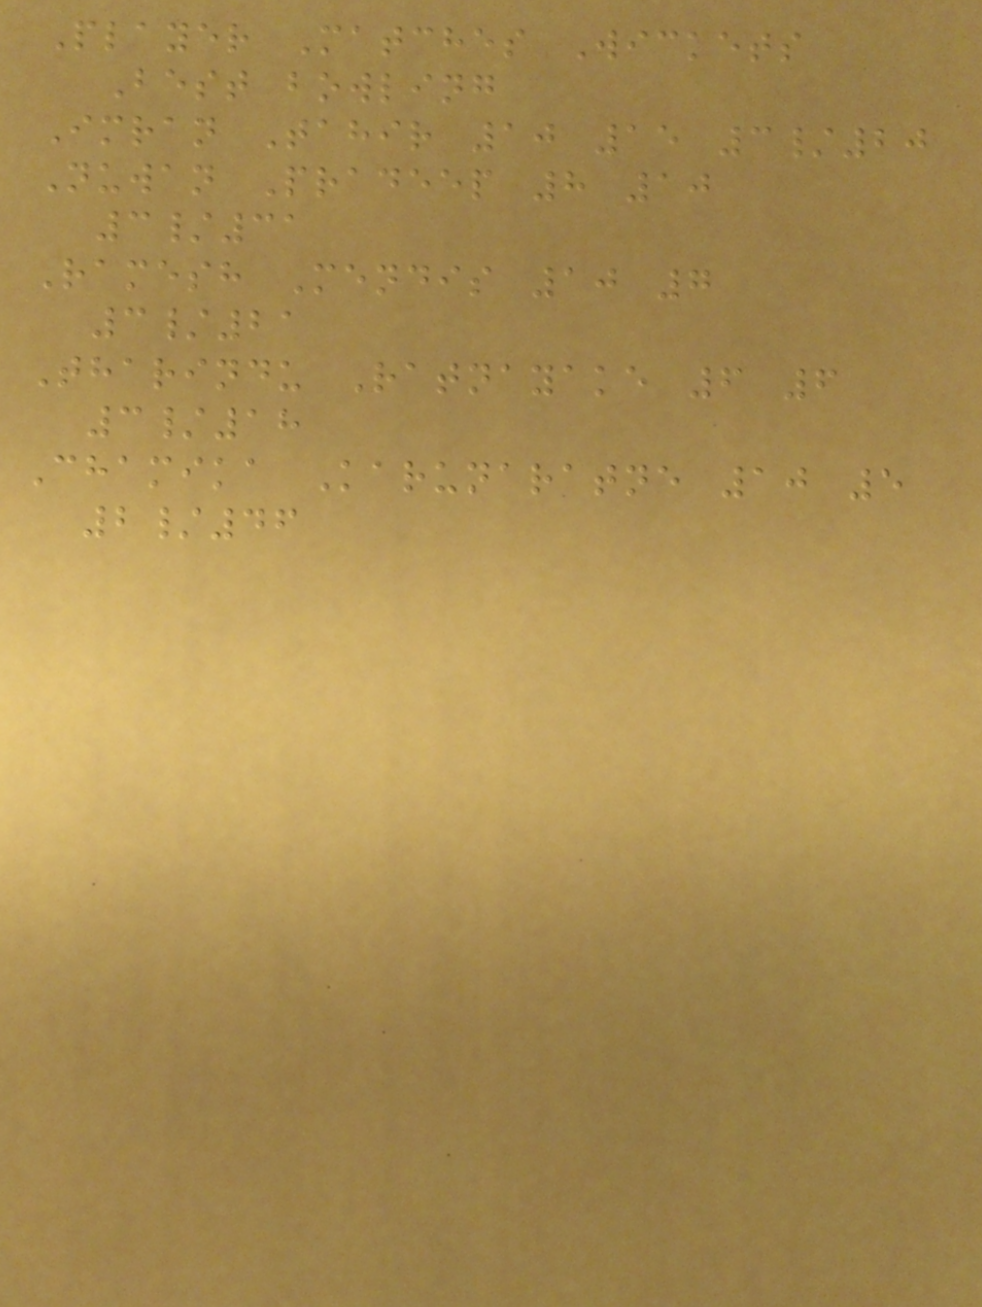Player Matches Wickets
Best bowling
Imran Tahir 10 15 3/20
Nuwan Pradeep 8 10
3/31
Ramesh Mendis 10 7
3/21
Tharindu Ratnayake 6 6
3/18
Chamika Karunaratne 10 5
2/46
